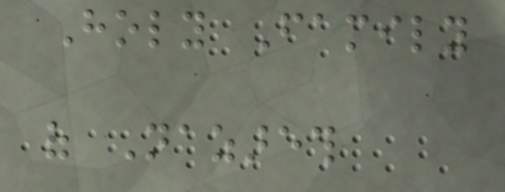Holy Family
of Nazareth
